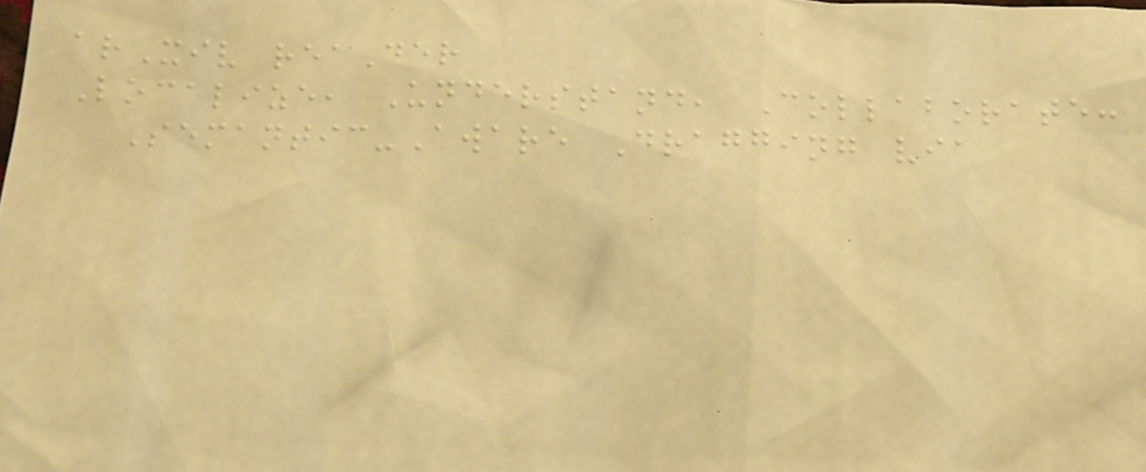arXiv reaDer
Localize, Understand, Collaborate:
Semantic-Aware Dragging via
